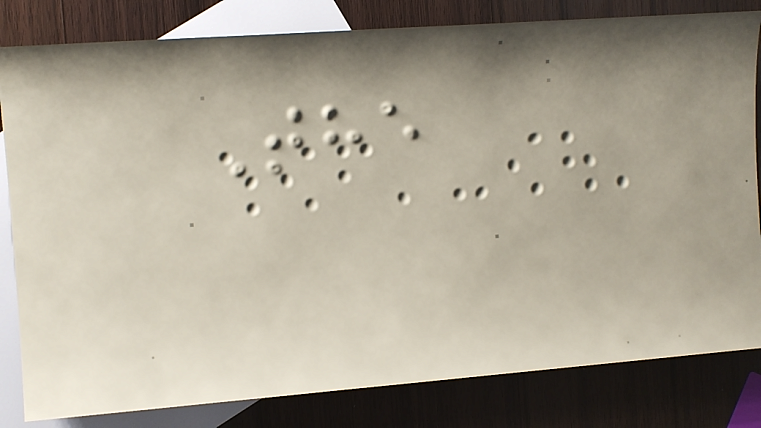The
